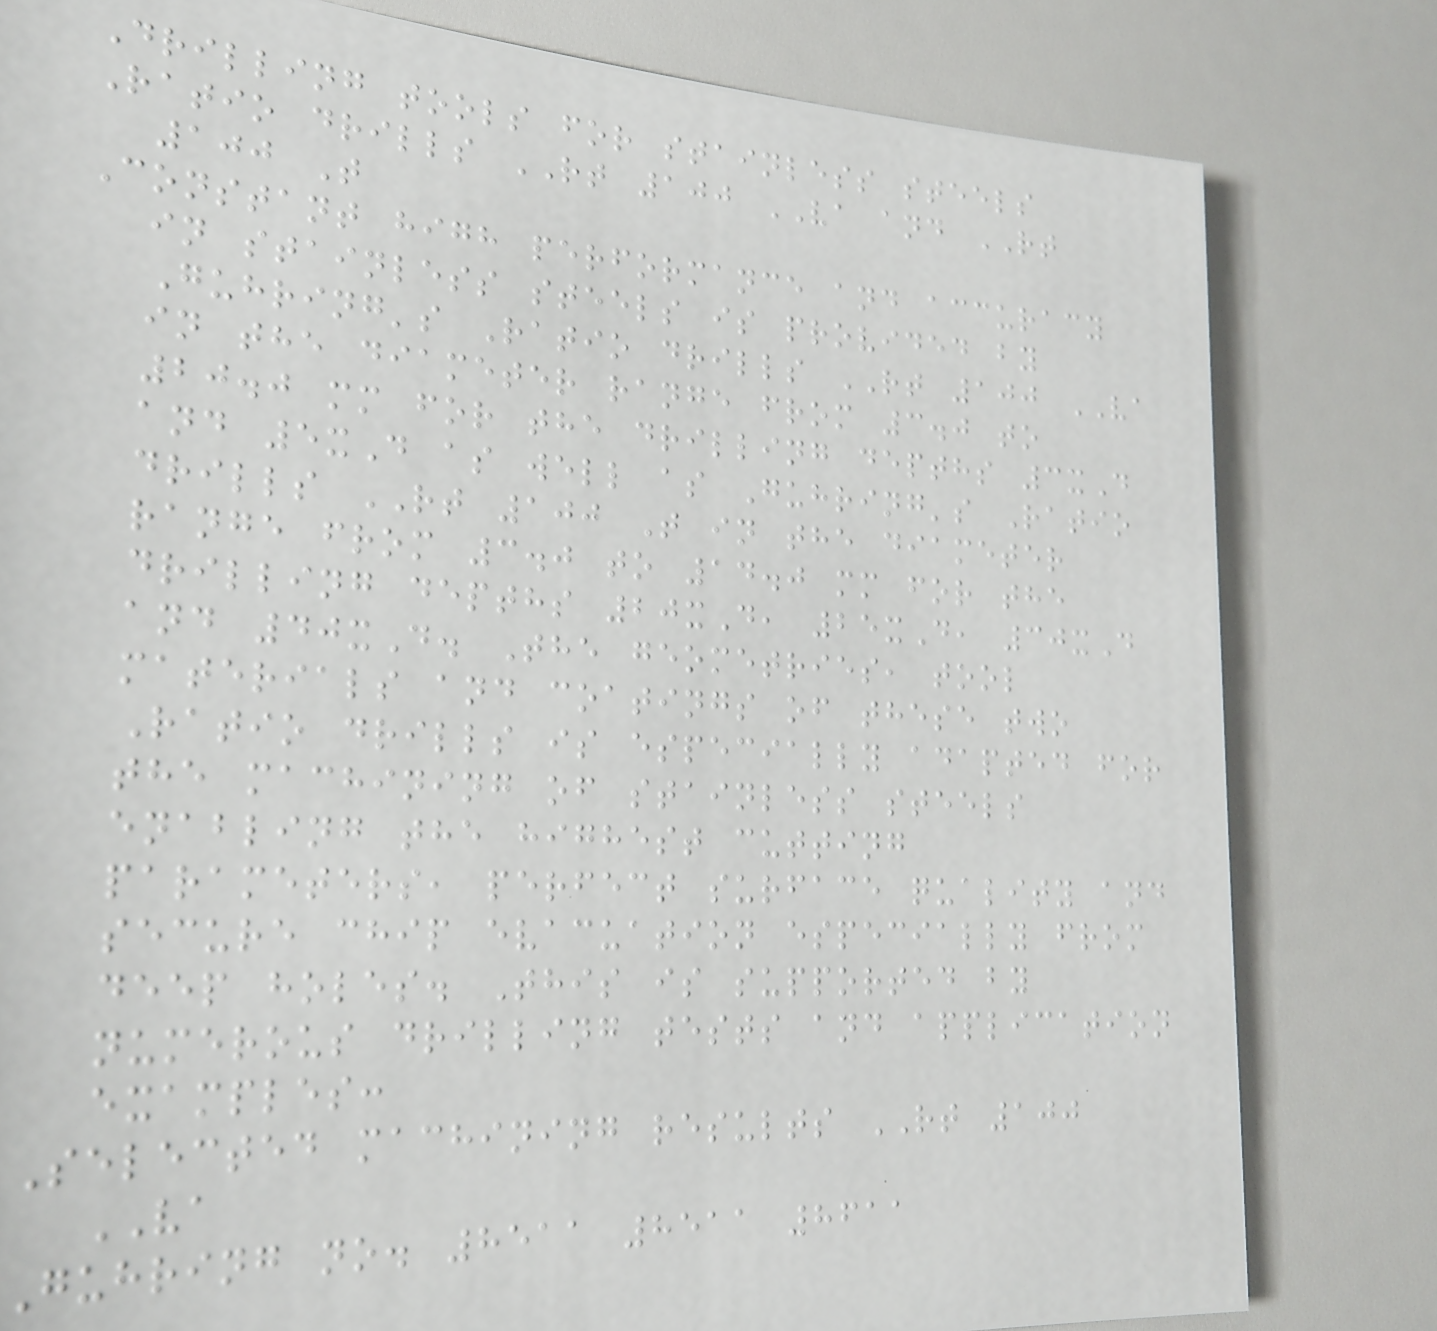Drilling tools for stainless steels
Ratio drills RT 100 VA and RT
100 T
Constant high performance and accuracy
in stainless steels is provided by
Guhring's Ratio drills RT 100 VA
in the diameter range from 3.0 to
20.0 mm for the drilling depths 3xD
and 5xD as well as Guhring's Ratio
drills RT 100 T in the diameter
range from 3.0 to 14.0 mm for the
drilling depths 20xD, 25xD, 30xD
and 40xD. The geometries, tool
materials and coatings of these two
Ratio drills is especially adapted for
the machining of stainless steels
enabling the highest cutting
parameters, perfect surface quality and
secure chip evacuation especially from
deep holes. This is supported by
numerous drilling tests and application
examples:
Selected machining results RT 100
VA
Guhring no. 8511 8511 8611
